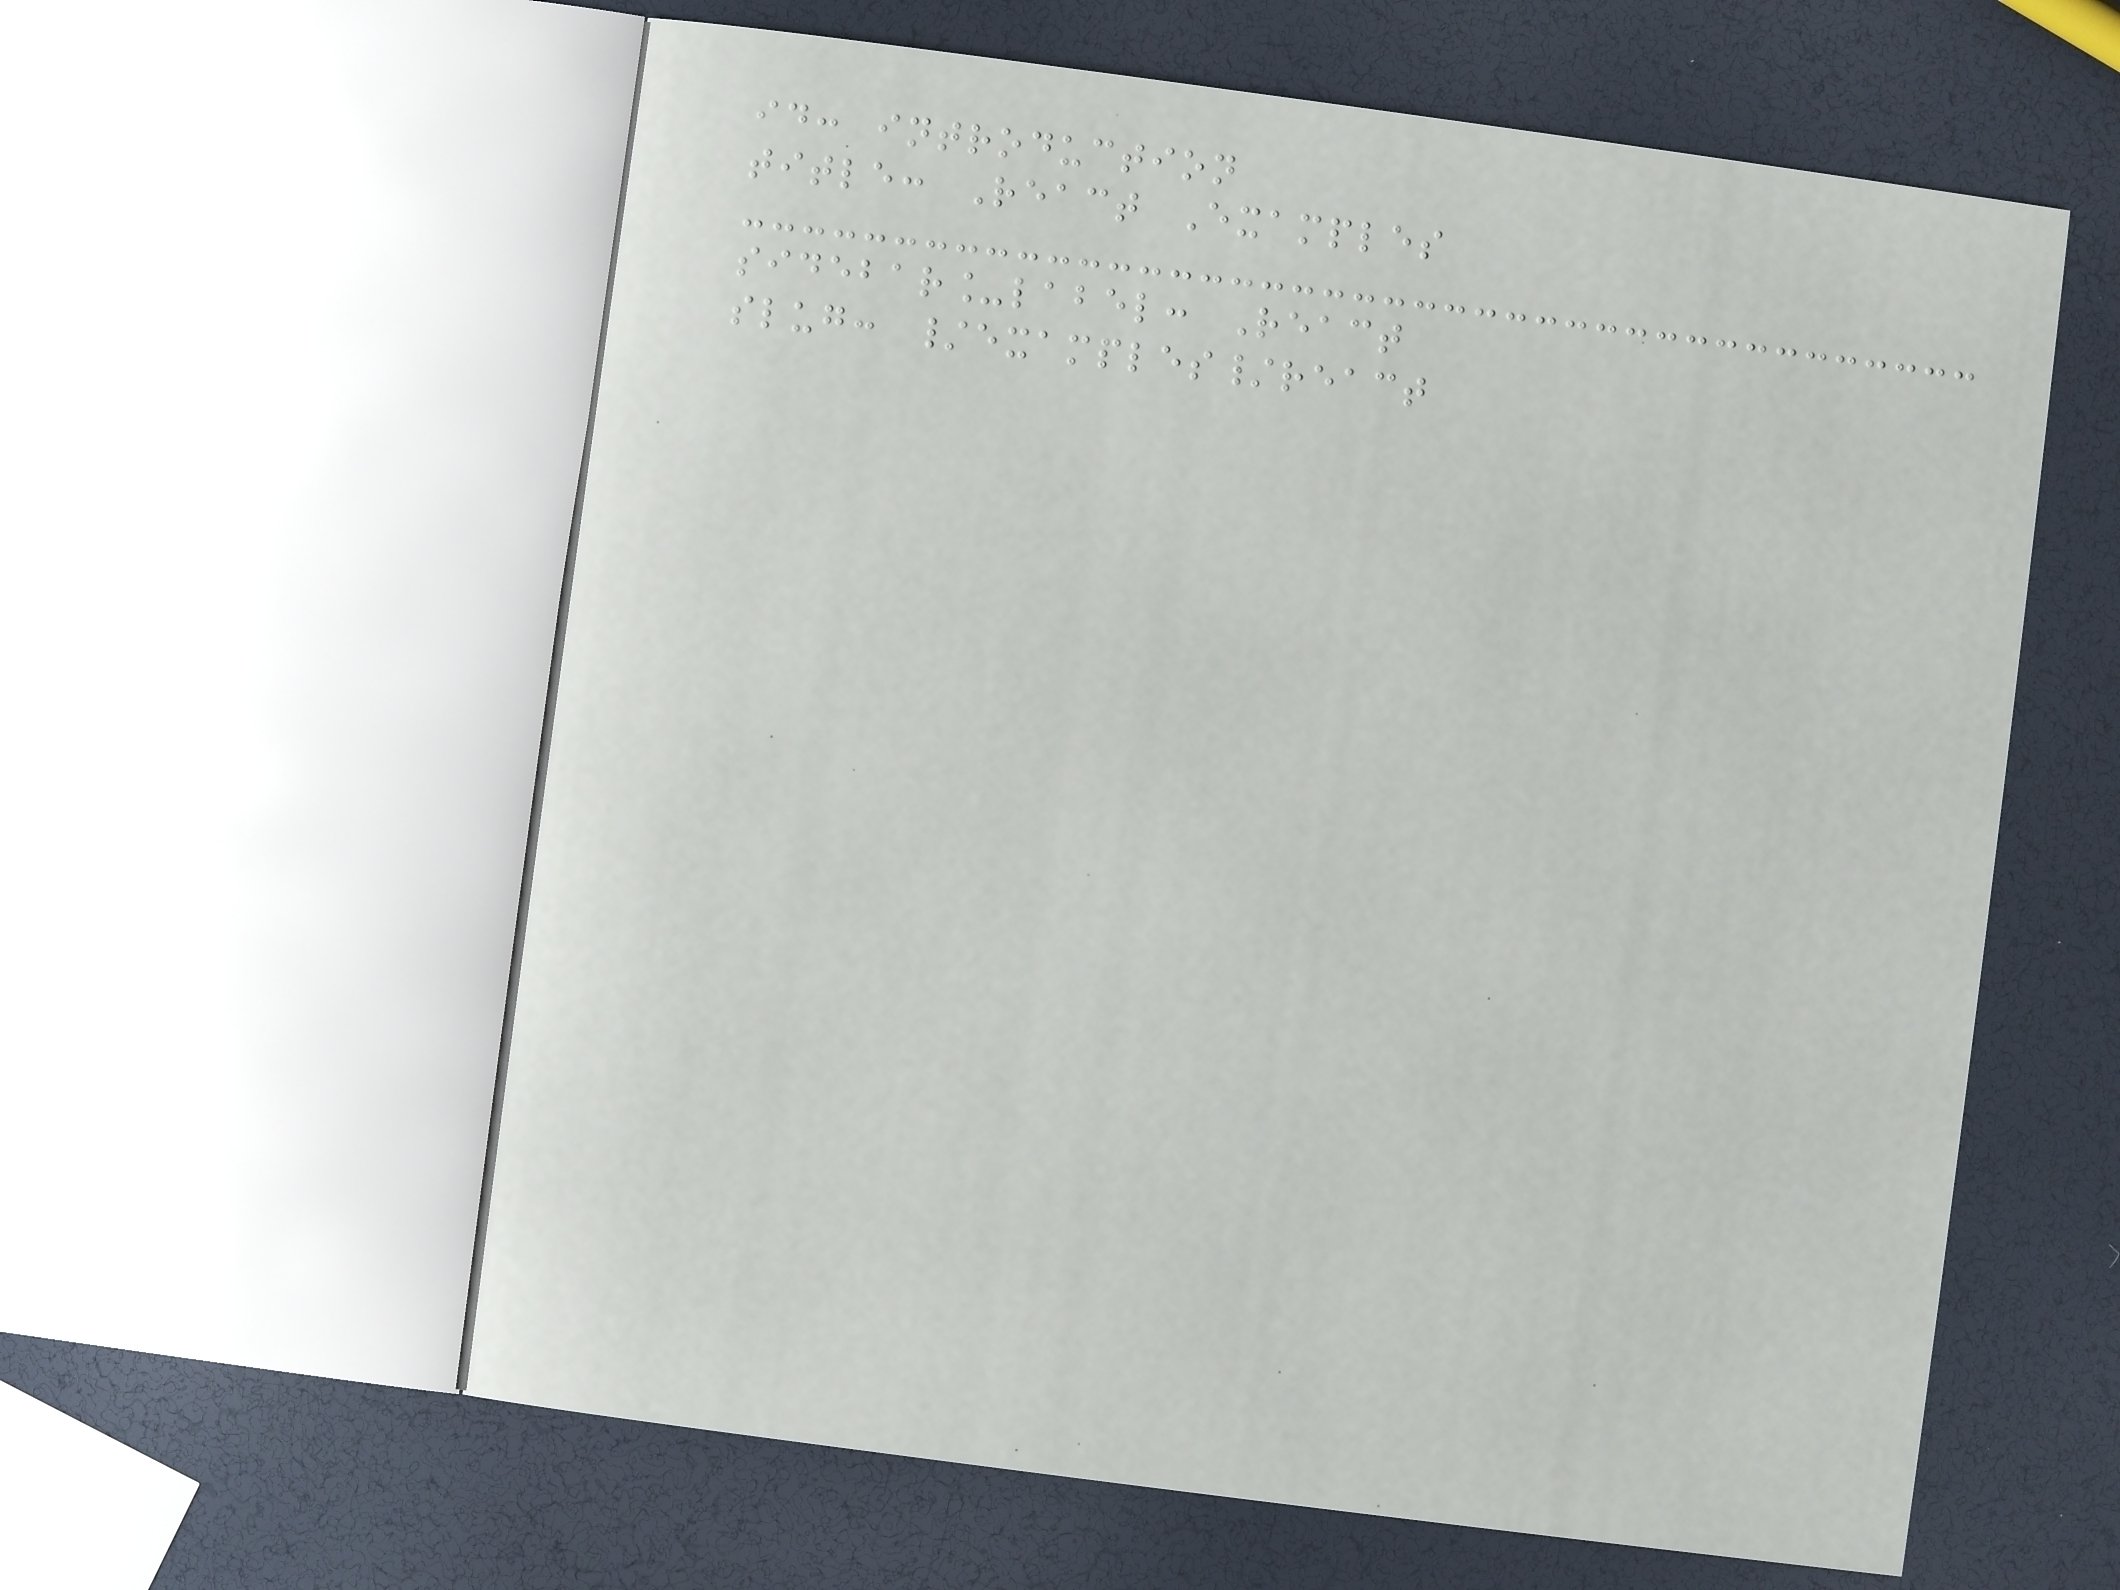id: introduction
title: React Examples
sidebar_label: React
slug: /examples/react
